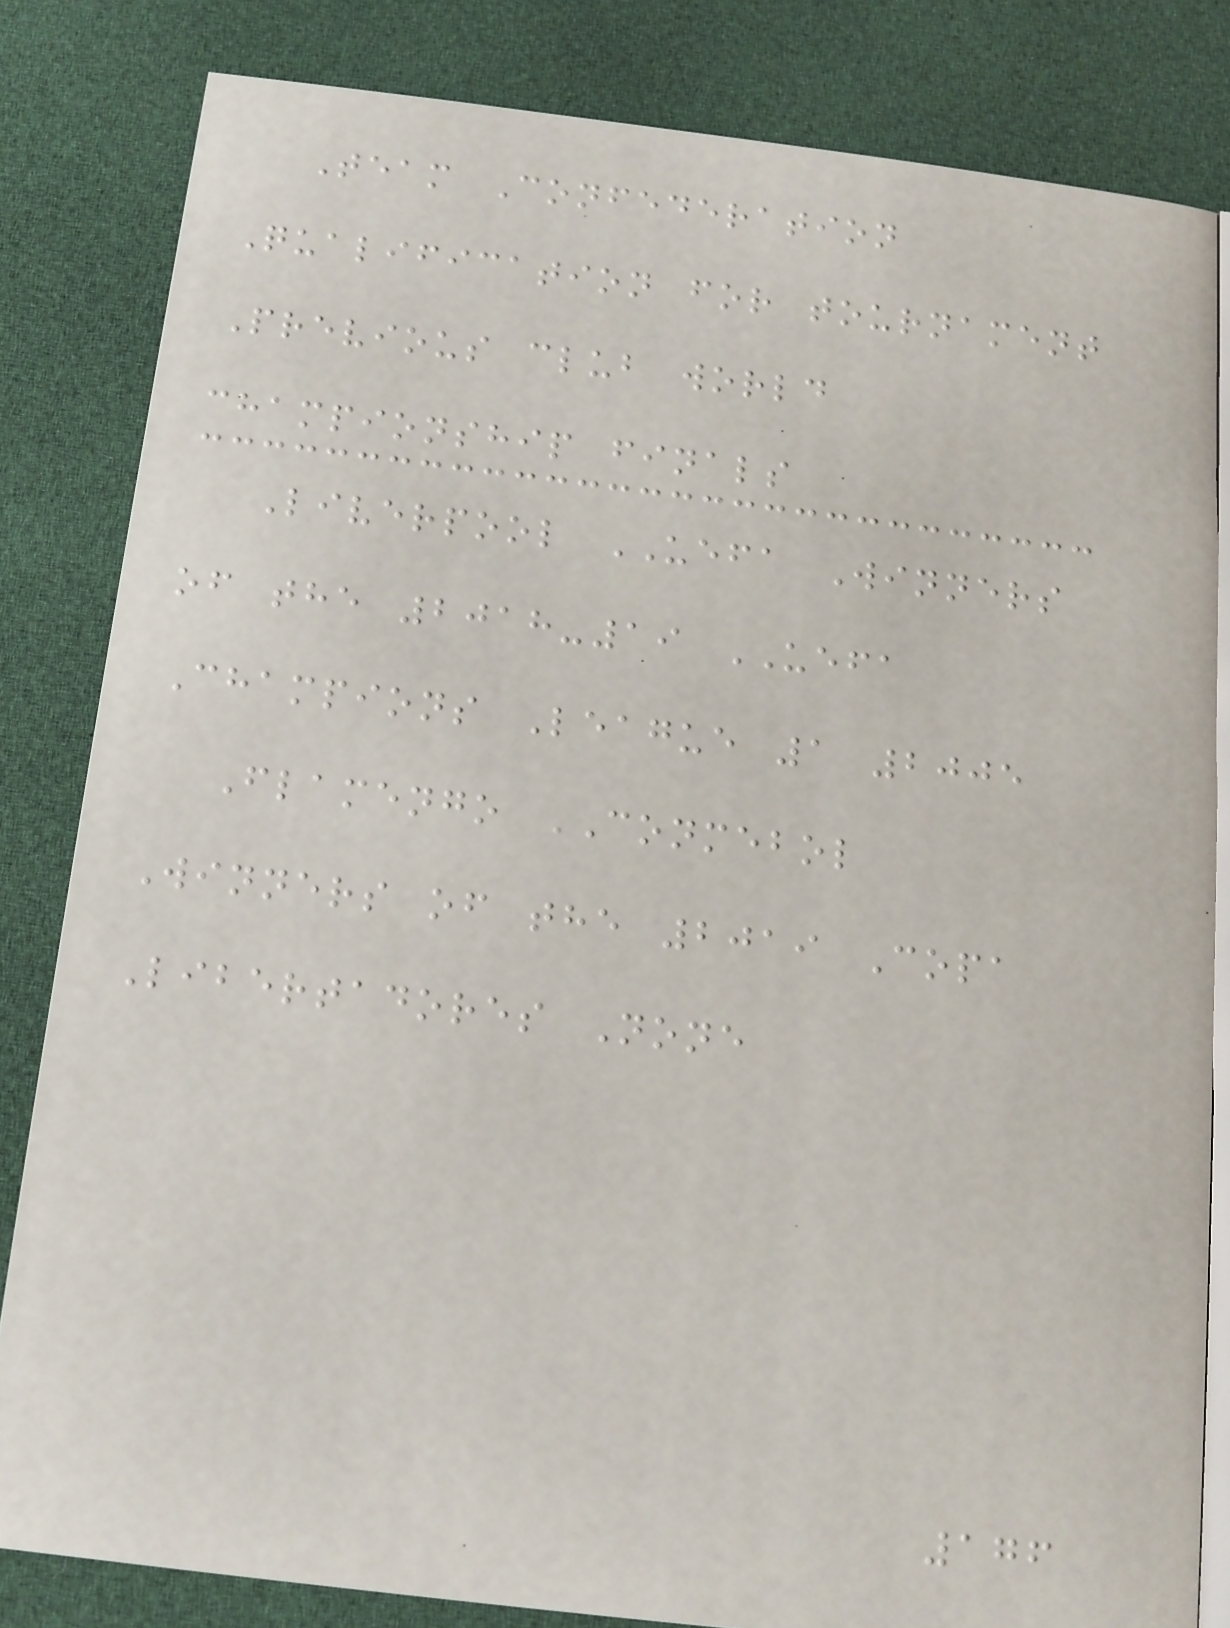Team Confederation
Qualification for tournament
Previous club world
championship finals
Liverpool UEFA Winners
of the 2018-19 UEFA
Champions League 1 2005
Flamengo CONMEBOL
Winners of the 2019 Copa
Libertadores None
176
